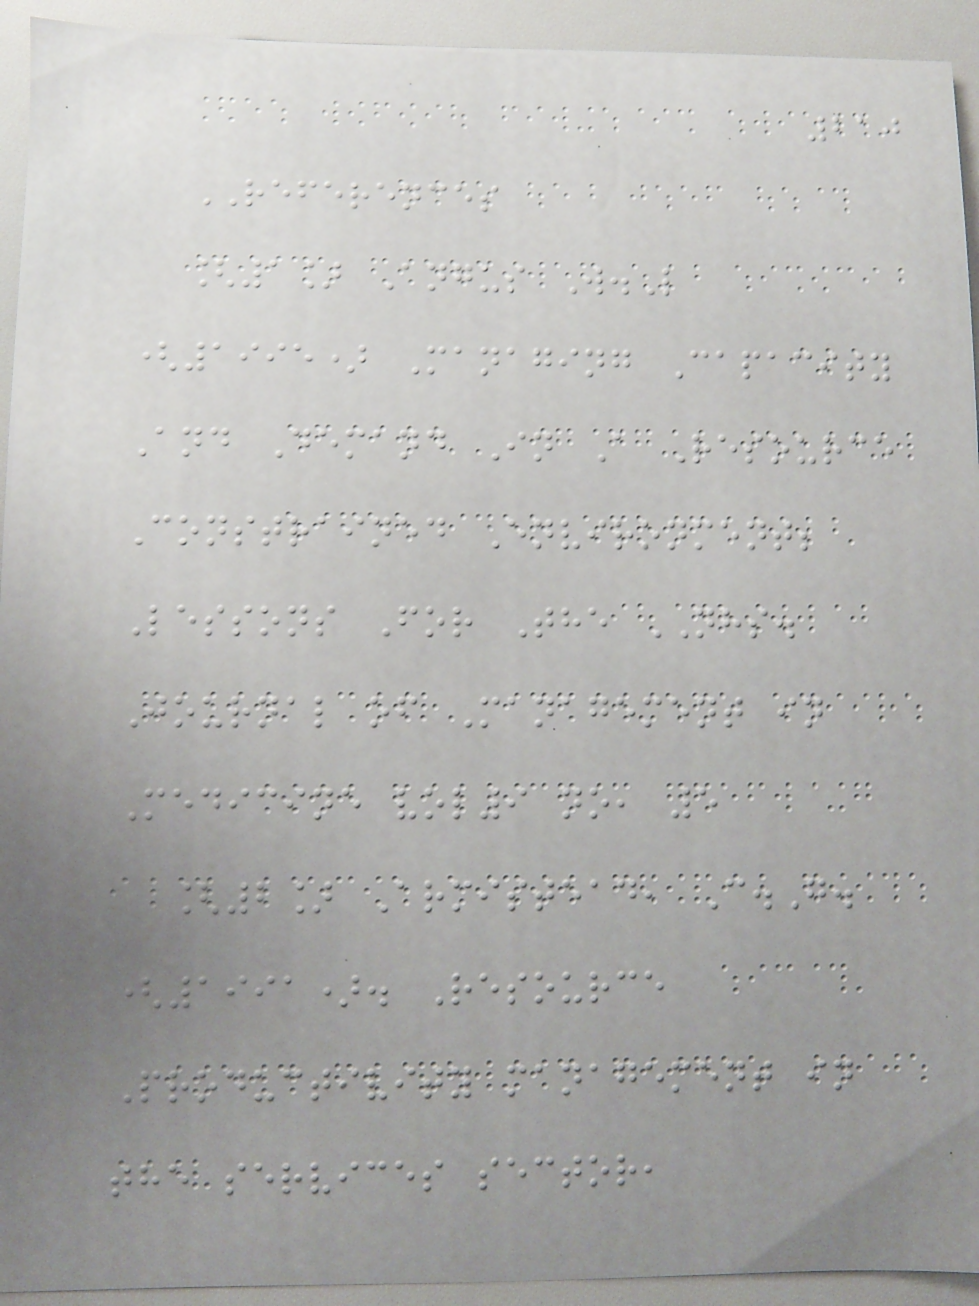210
REFERENCES
[1] Angus W.L
(1995) Managing Capacity
And Demand In A Resource
Constrained Environment;
Lessons For The NHS.
Journal of Management in
Medicine vol9 no, 5
[2] Armistead, C.G.
(1991). Resource
Productivity management in
the services sector,
